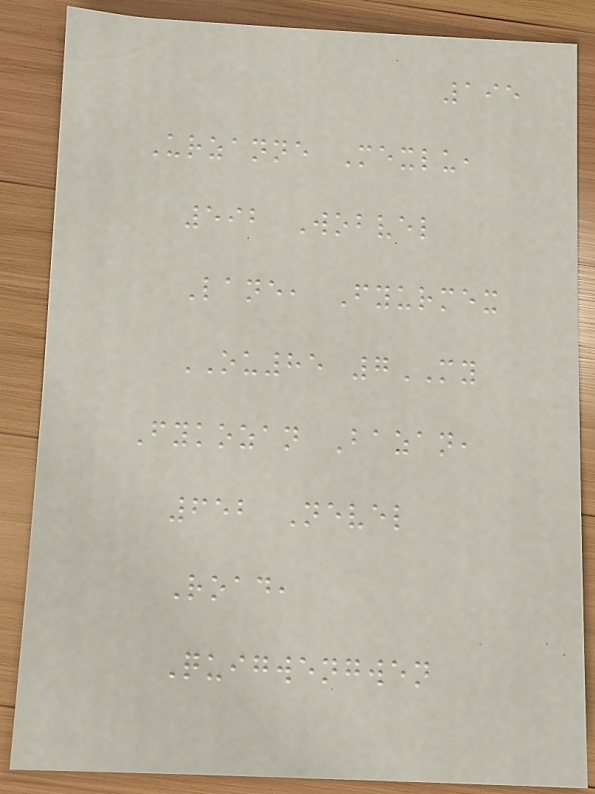195
Urzanne Mexlu,
592 Wobvel
Lane, Fyurmex
OU85 7MY
Fykozan Bazan,
652 Nevel
Road,
Quigwengwen
